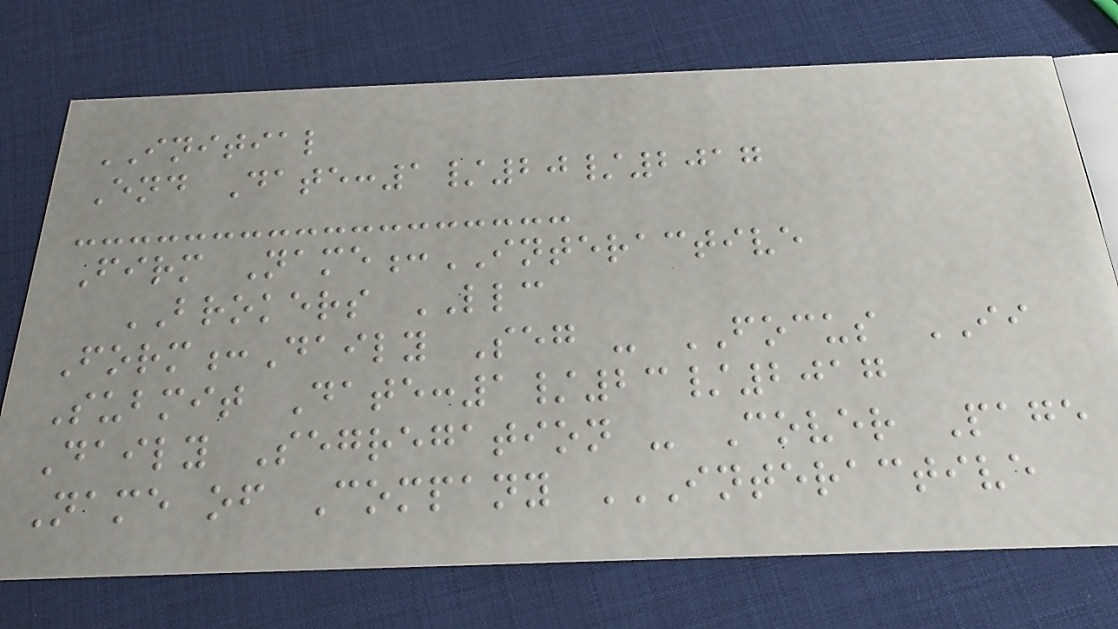INITIAL
End Date:1/20/2017
Firm Name:INTERACTIVE
BROKERS LLC
Form:Daily Seg - FOCUS II
Submit Date:1/23/2017
Daily Segregation - Cover Page
Name of Company INTERACTIVE
